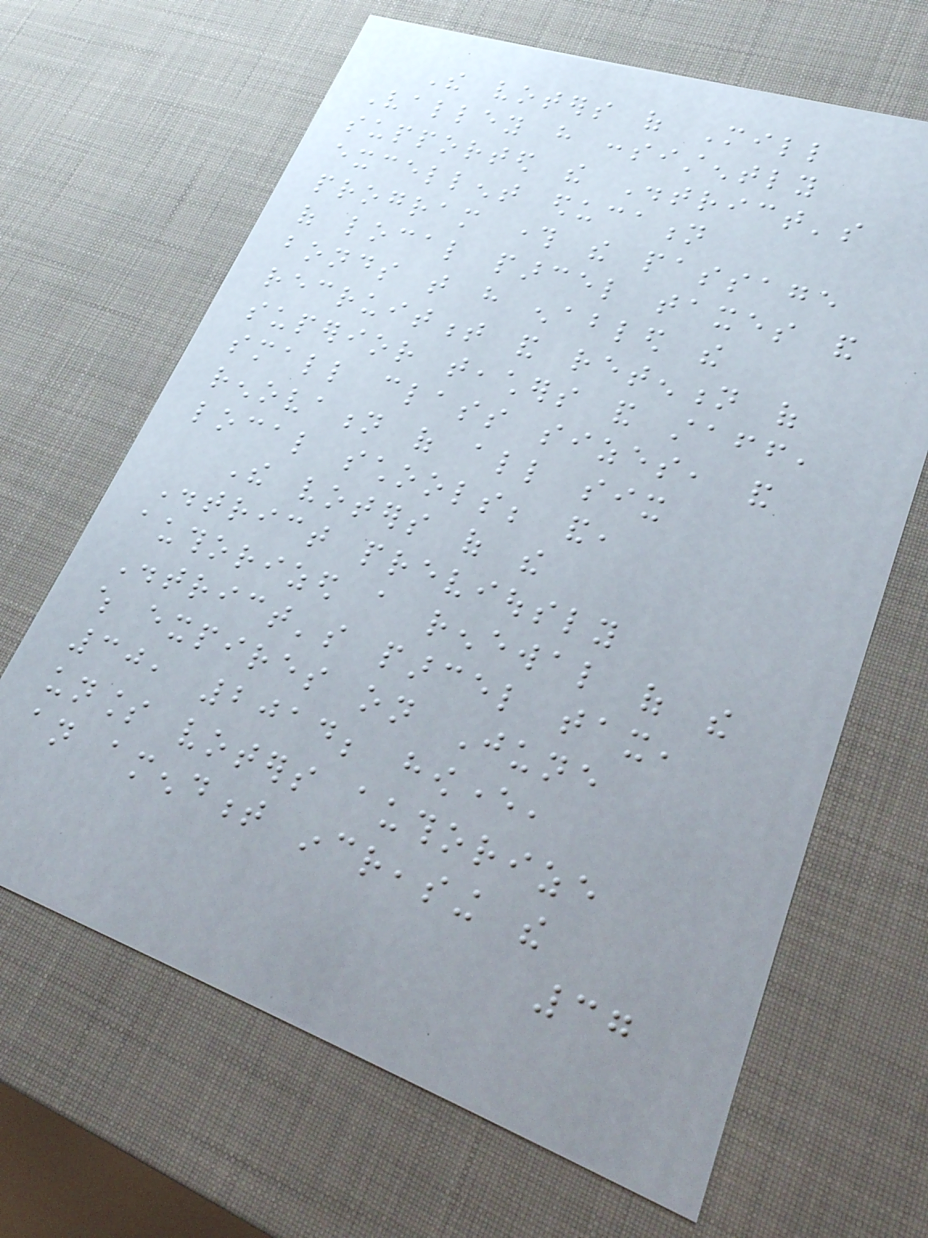The voters of Mill
Valley have consistently
supported the District's
excellent education
program through the passage
of local parcel taxes and
bonds that have enabled the
recruitment and retention of
superior teachers and staff,
small class sizes, and
renovation of all six
local schools; and,
The voters of the
District previously
authorized a renewal of the
District's parcel tax,
which expires on June
30, 2014; however,
unless voters authorize
an amendment increasing the
37
